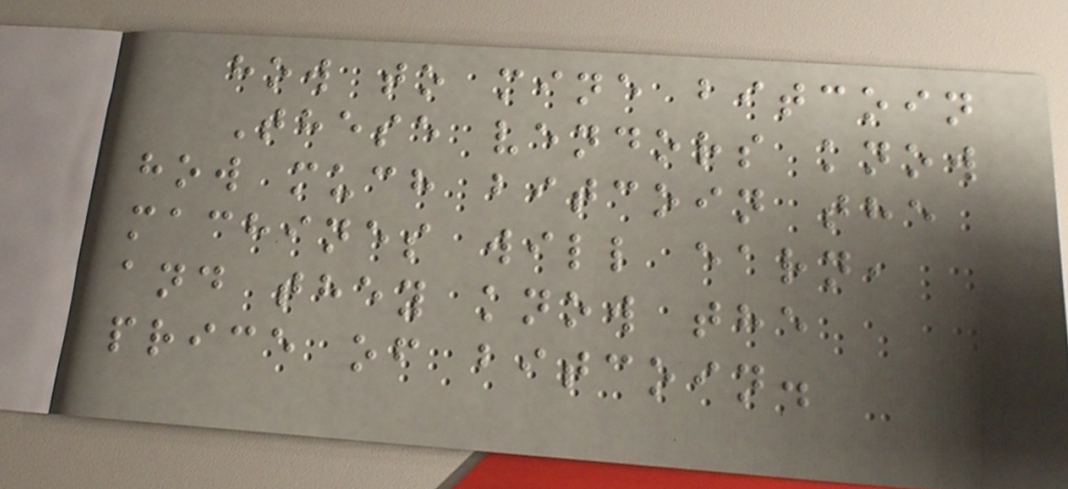how to mine bitcoin
These vendors know
how much bitcoin the
machines will earn,
and they know the
price of bitcoin.
